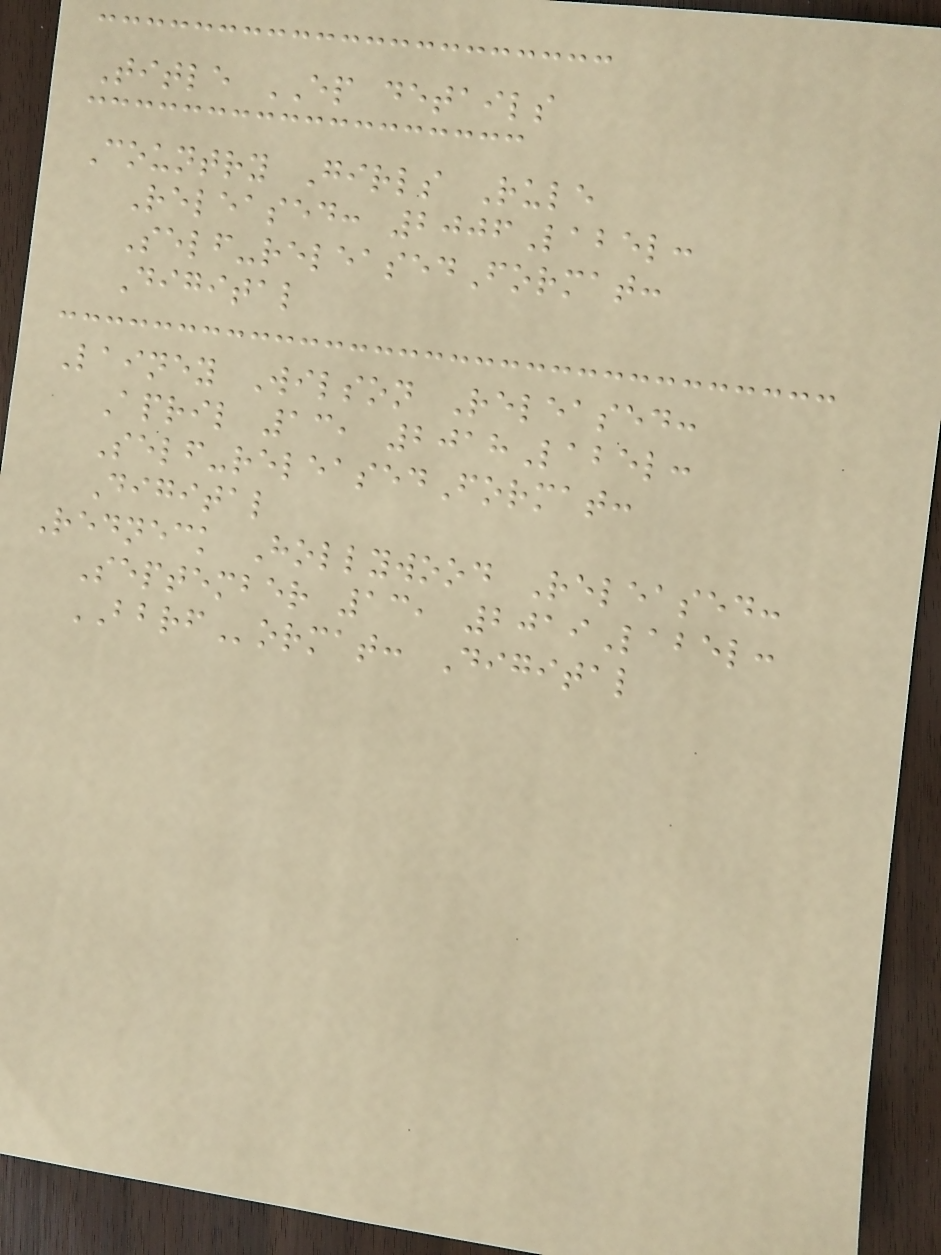Title EP details
Country Girls Rule
Released: 2006Label:
Self-releasedFormat:
Digital
Lainey Wilson Released:
April 13, 2018Label:
Self-releasedFormat:
Digital
Redneck Hollywood Released:
September 13, 2019Label:
BBRFormat: Digital
